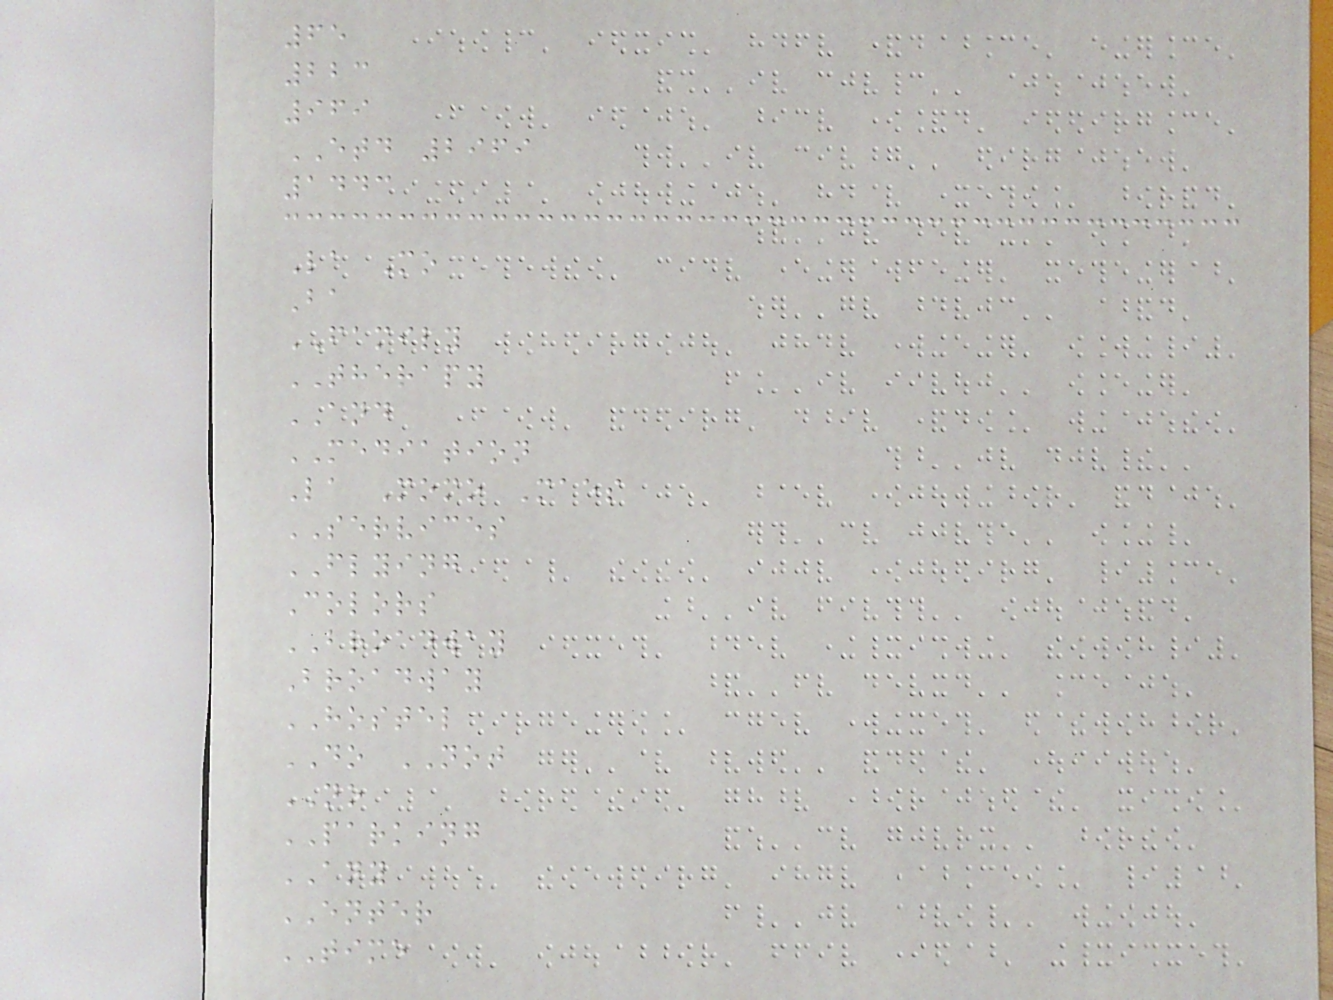65
223
969
ETD 2969
1443
La Mo
Ba
FAMILY
THERAPY
AND
MEDIATION
La Momo Maes
SERVICES
FLYING
Colors
BROADWAY
Broadway
HOSTEL
DO NOT
NO
PARKING
ANY
ENTER
TIME
